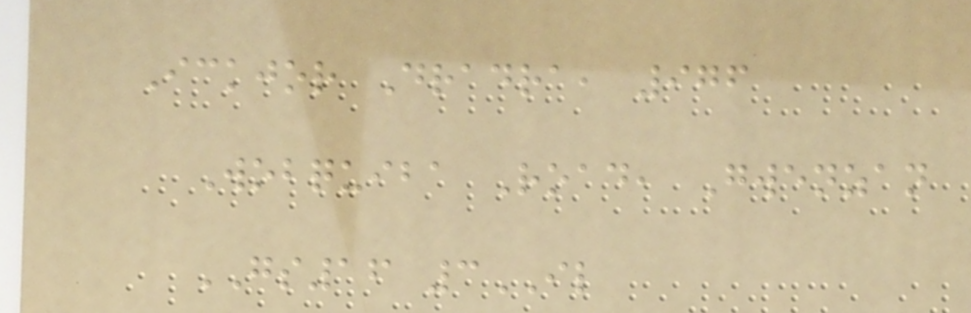Ickjor Dradra, 976
Wobquiba Road, Gwenzan
GS16 3IL
